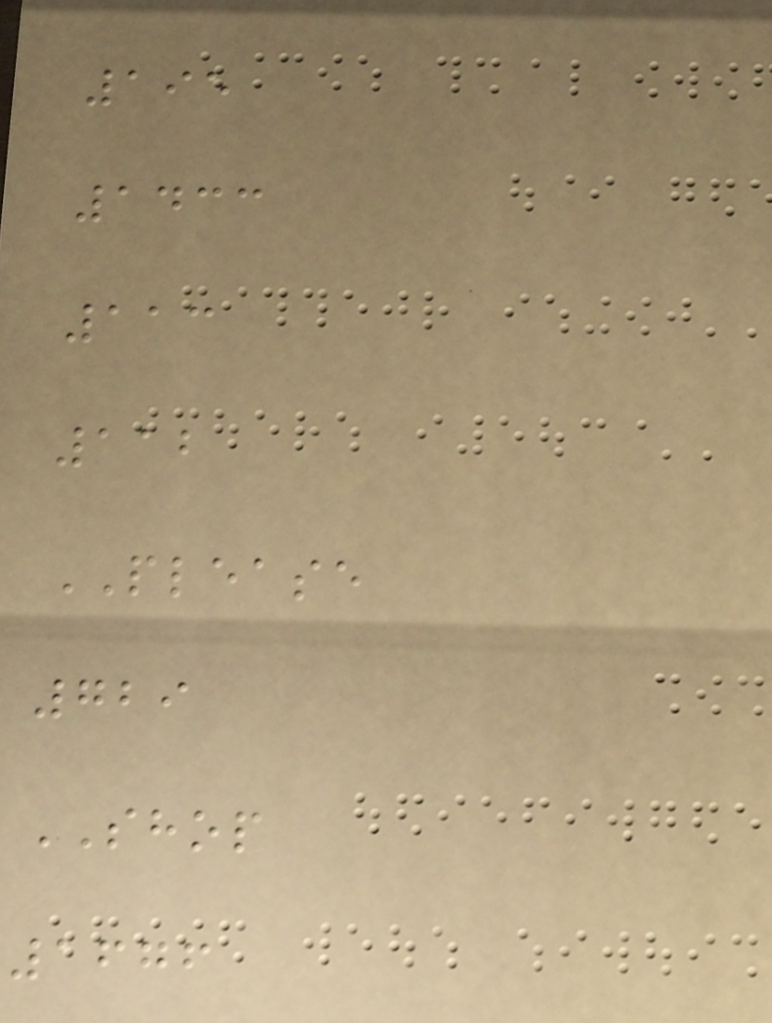195
1433
113
112
PLEASE
729
SHOP
1676
